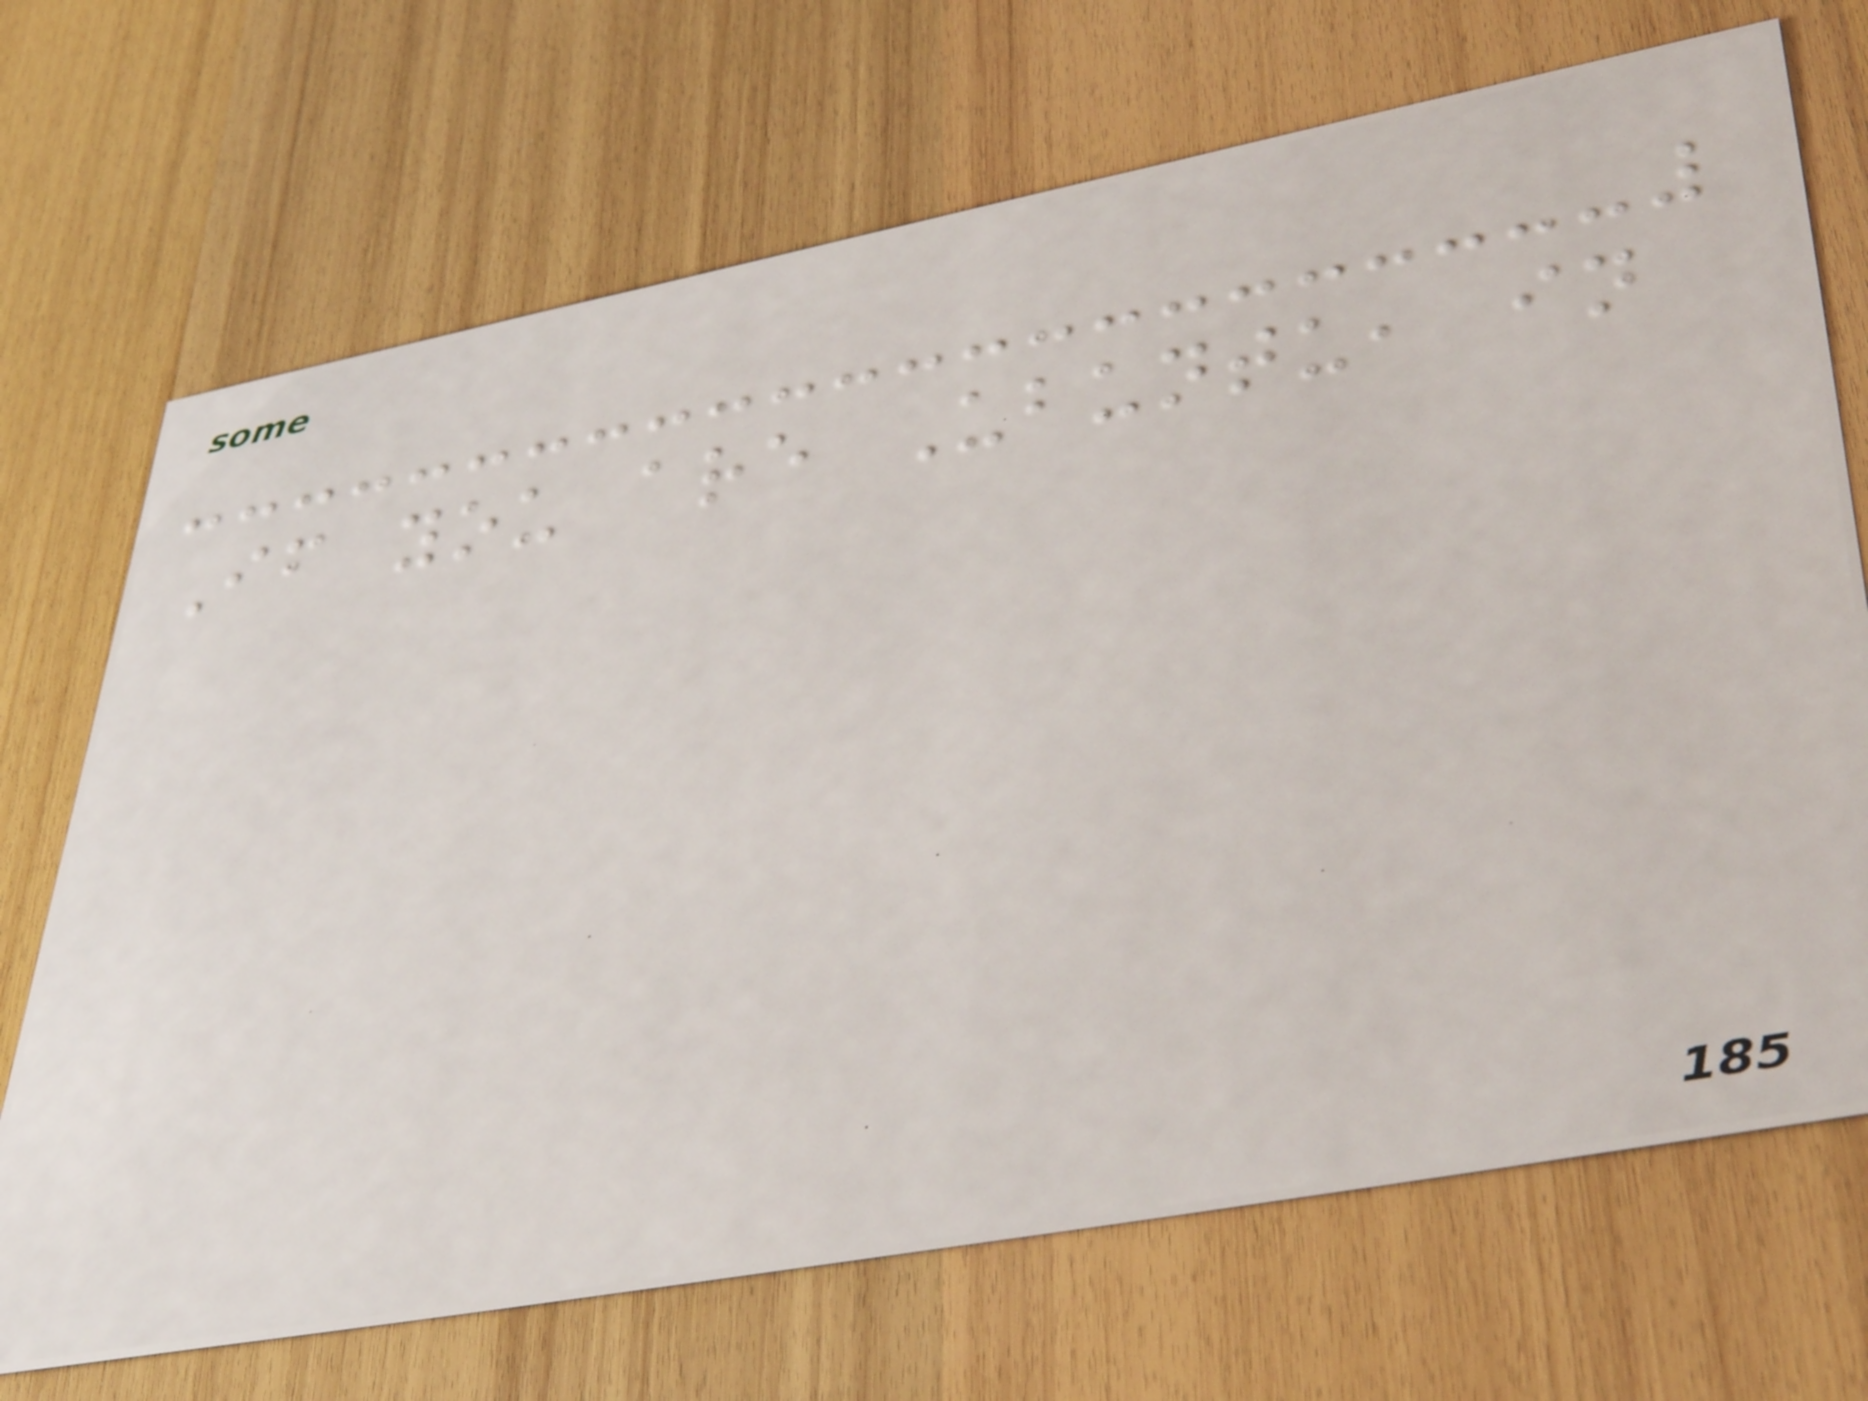If you are Ubuntu, in
